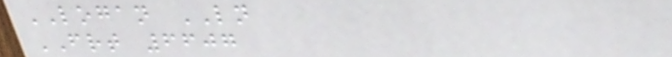LOGAN LN
FRT 6607
